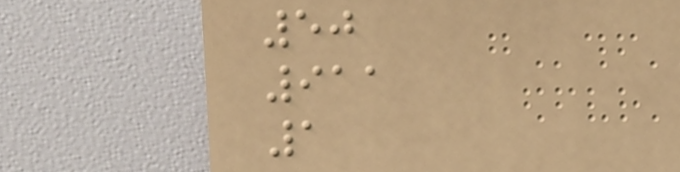50
911
1
